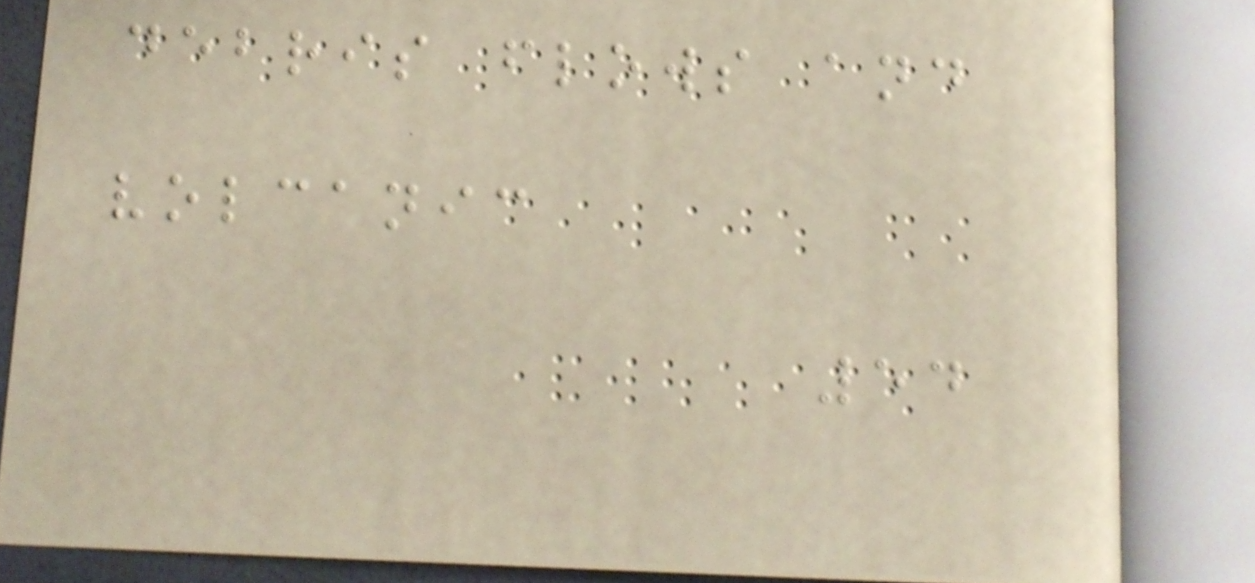debris flows and
volcanic
54
